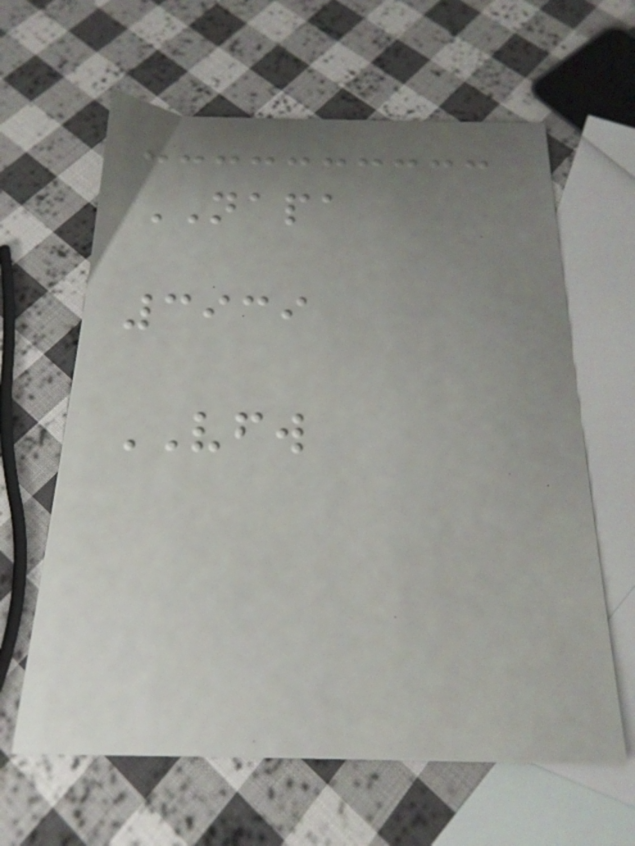NAPA
3939
VFW
